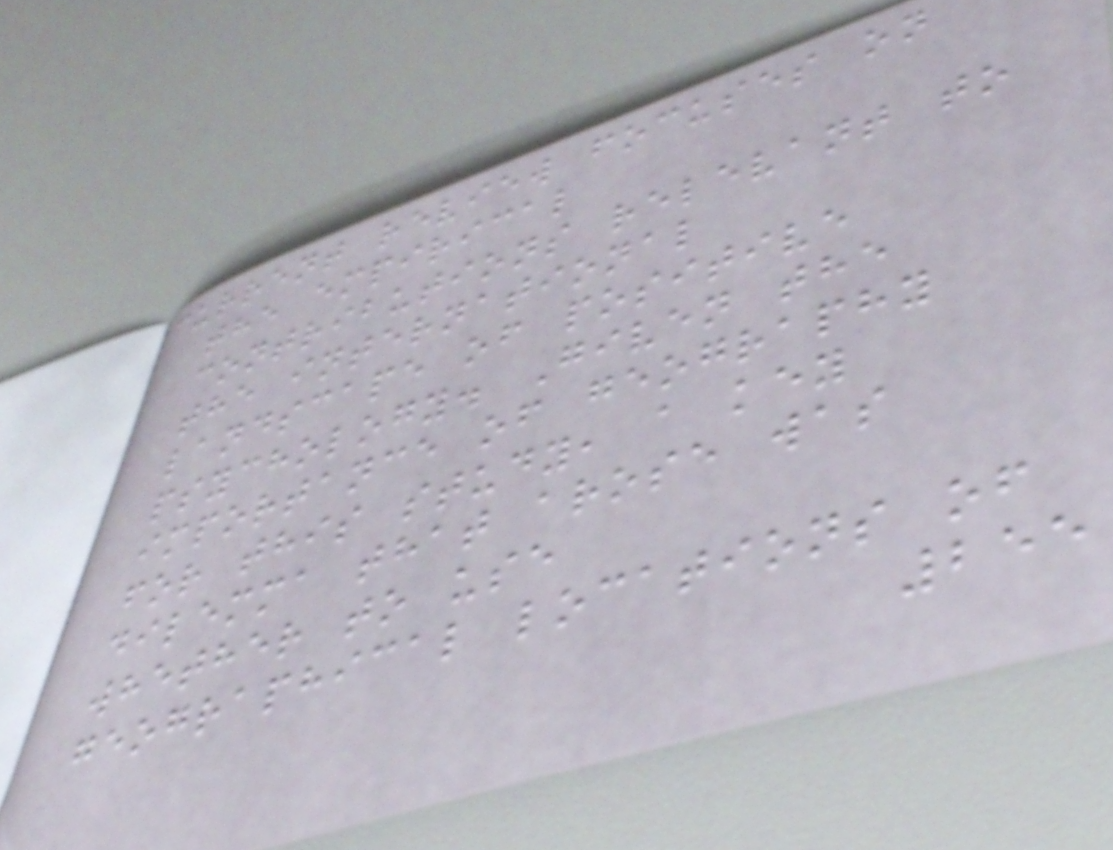current review focuses on
the empirical
contributions relevant to
the international
landscape of positive
psychology. Given the
importance of geography
for this study, a key
dilemma that arose was
whether to use
geographical locations of
255
